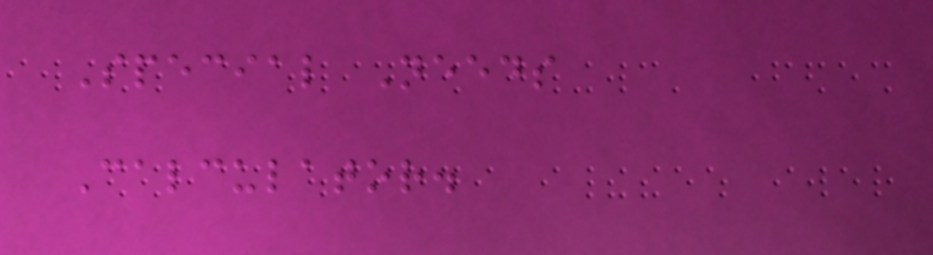Special Needs
Calculator.
